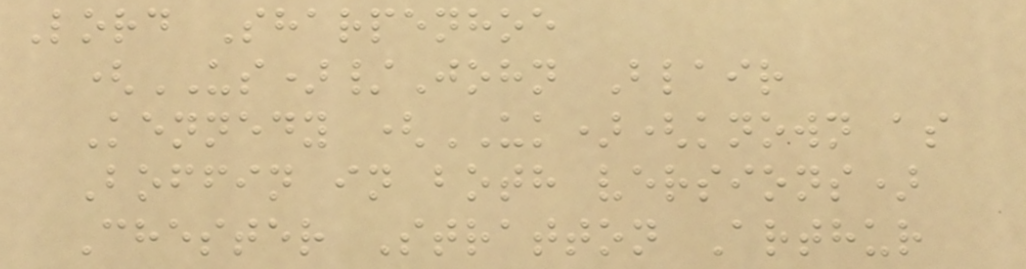Lord Sharpenhoe
(US)/John Blair
Kennedy (UK)(known as
Boffin in both versions)
Chester Stratton Arthur
